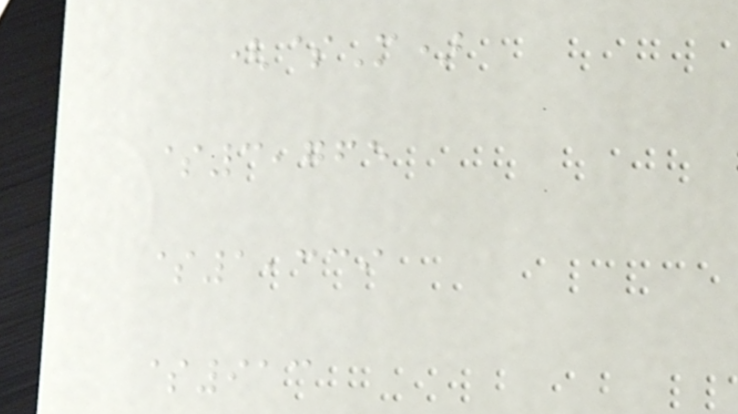($M)
$3,765
$1,339
$913
